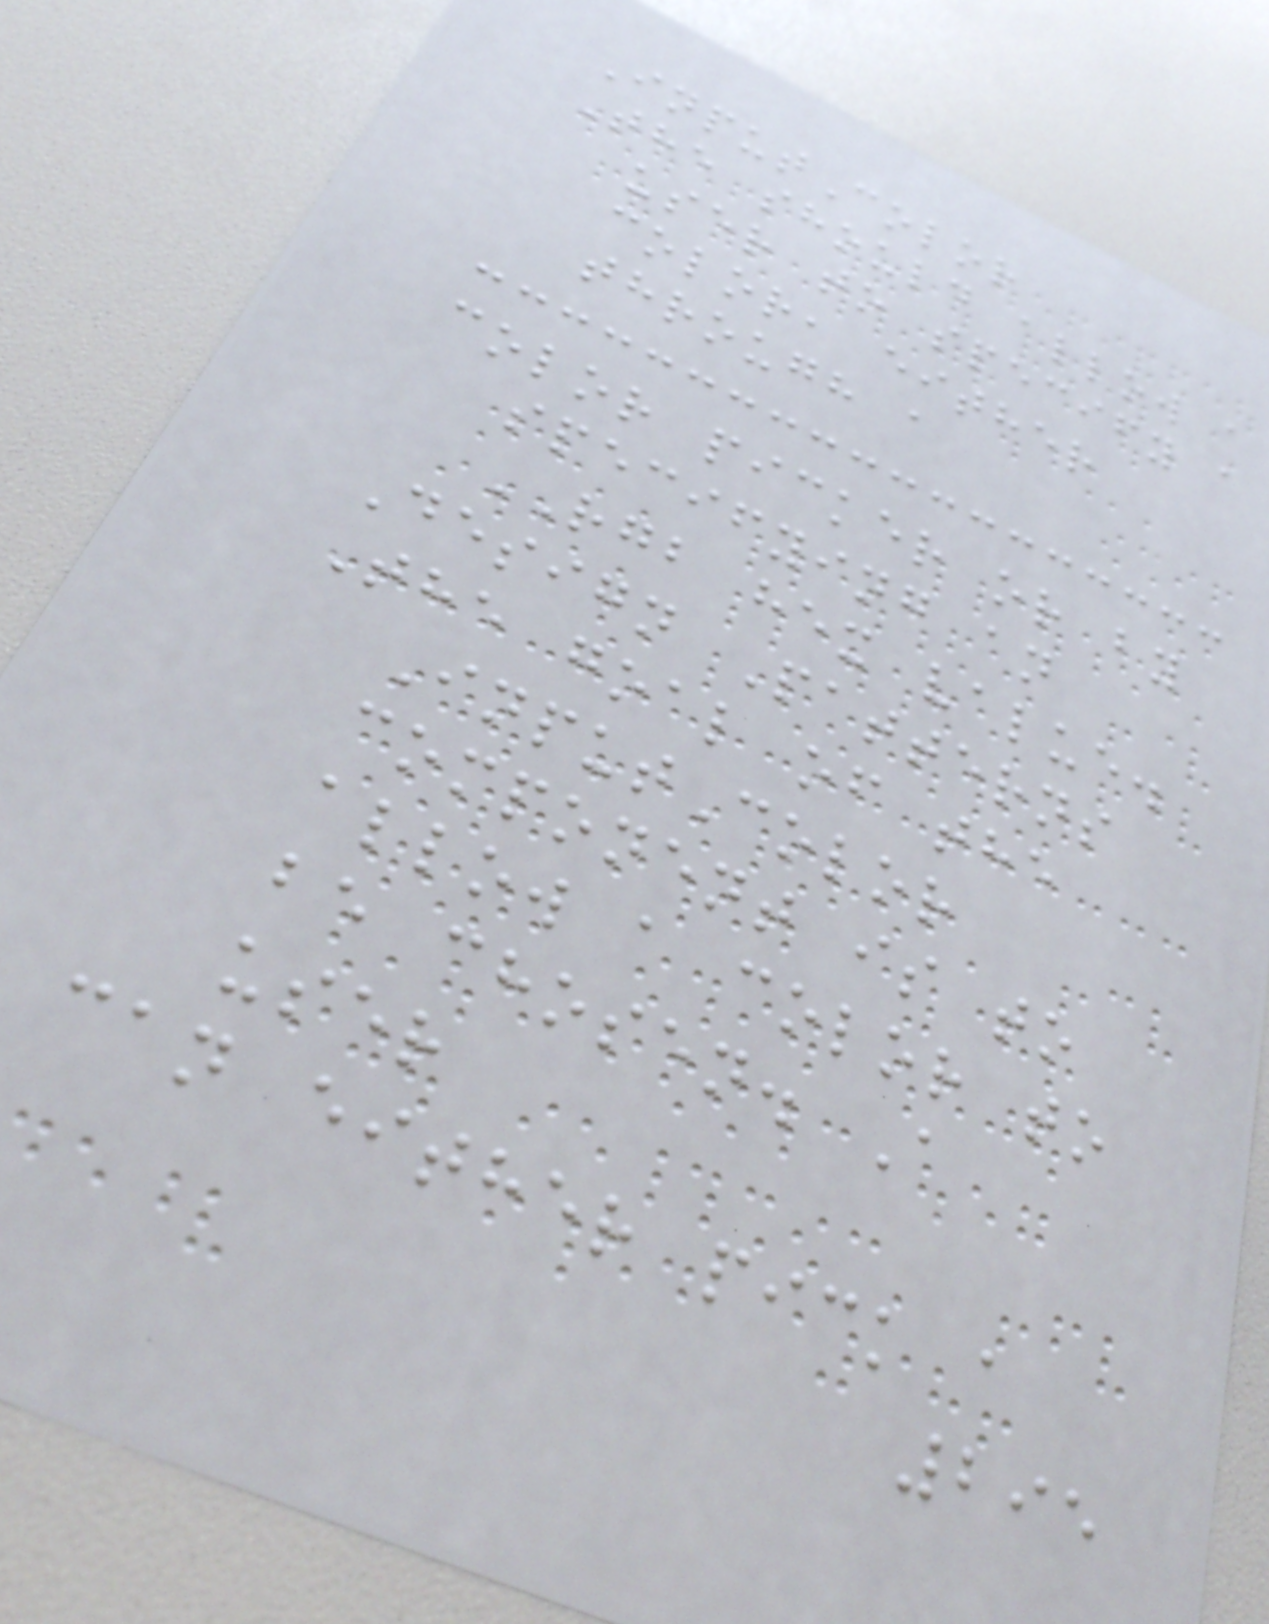InputColor
The should allow a
user to specify a
color, either
through a
color picker or by
specifying an
RGB hex value.
Design Patterns
The goal of the
InputColor
component is to
allow a color to
be chosen. A
user
can either pick a
295
